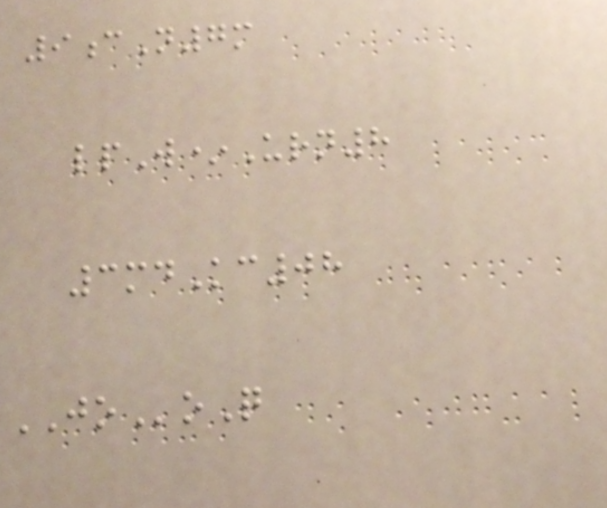9cN7m
lpW*Urn8
3mdKc08
JOoQ
